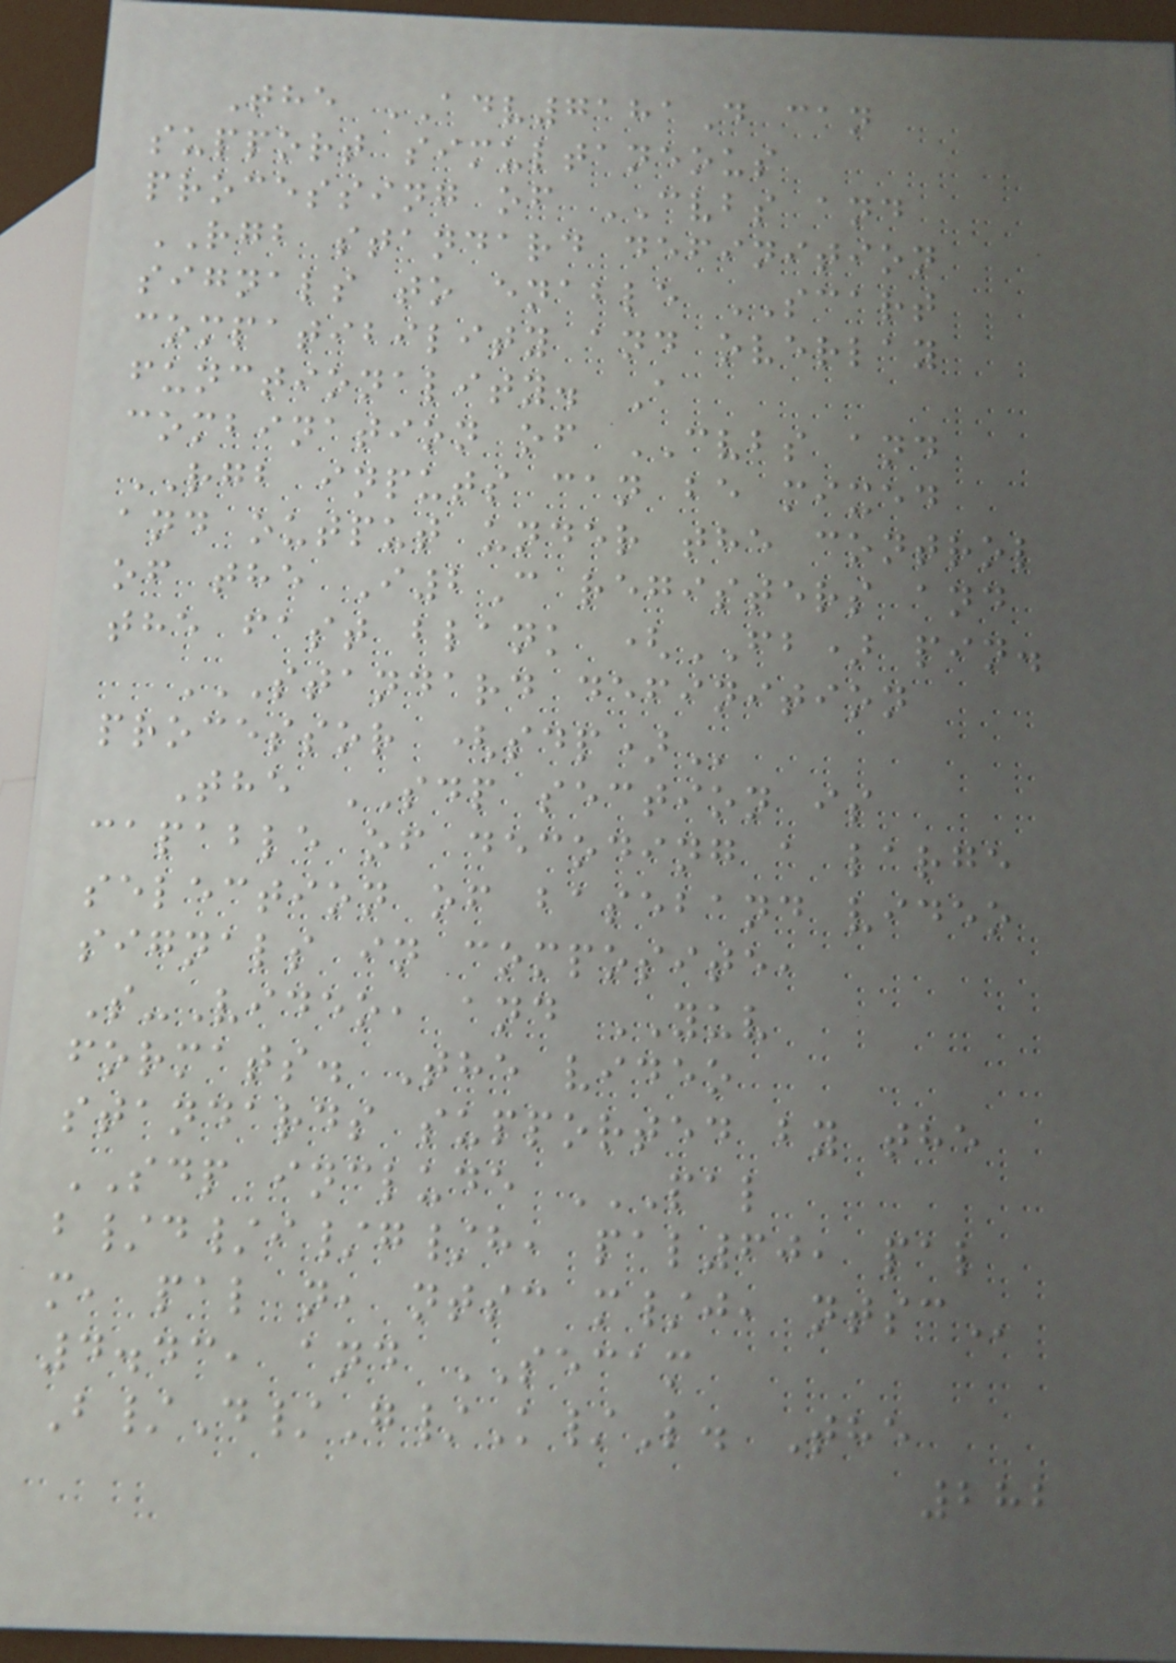The ADV7181D can
support simultaneous
processing of CVBS and
RGB standard definition
signals to enable SCART
compatibility and overlay
functionality. A
combination of CVBS and
RGB inputs can be mixed
and output under the control
of the I2C registers and
the fast blank (FB) pin.
STANDARD DEFINITION
PROCESSOR (SDP)
The SDP section is
capable of decoding a large
selection of baseband video
signals in composite,
S-Video, and YUV
formats. The video
standards supported by the
SDP include PAL
B/D/I/G/H, PAL60, PAL
M, PAL N, NTSC M/J, NTSC
4.43, and SECAM
B/D/G/K/L. The
282
